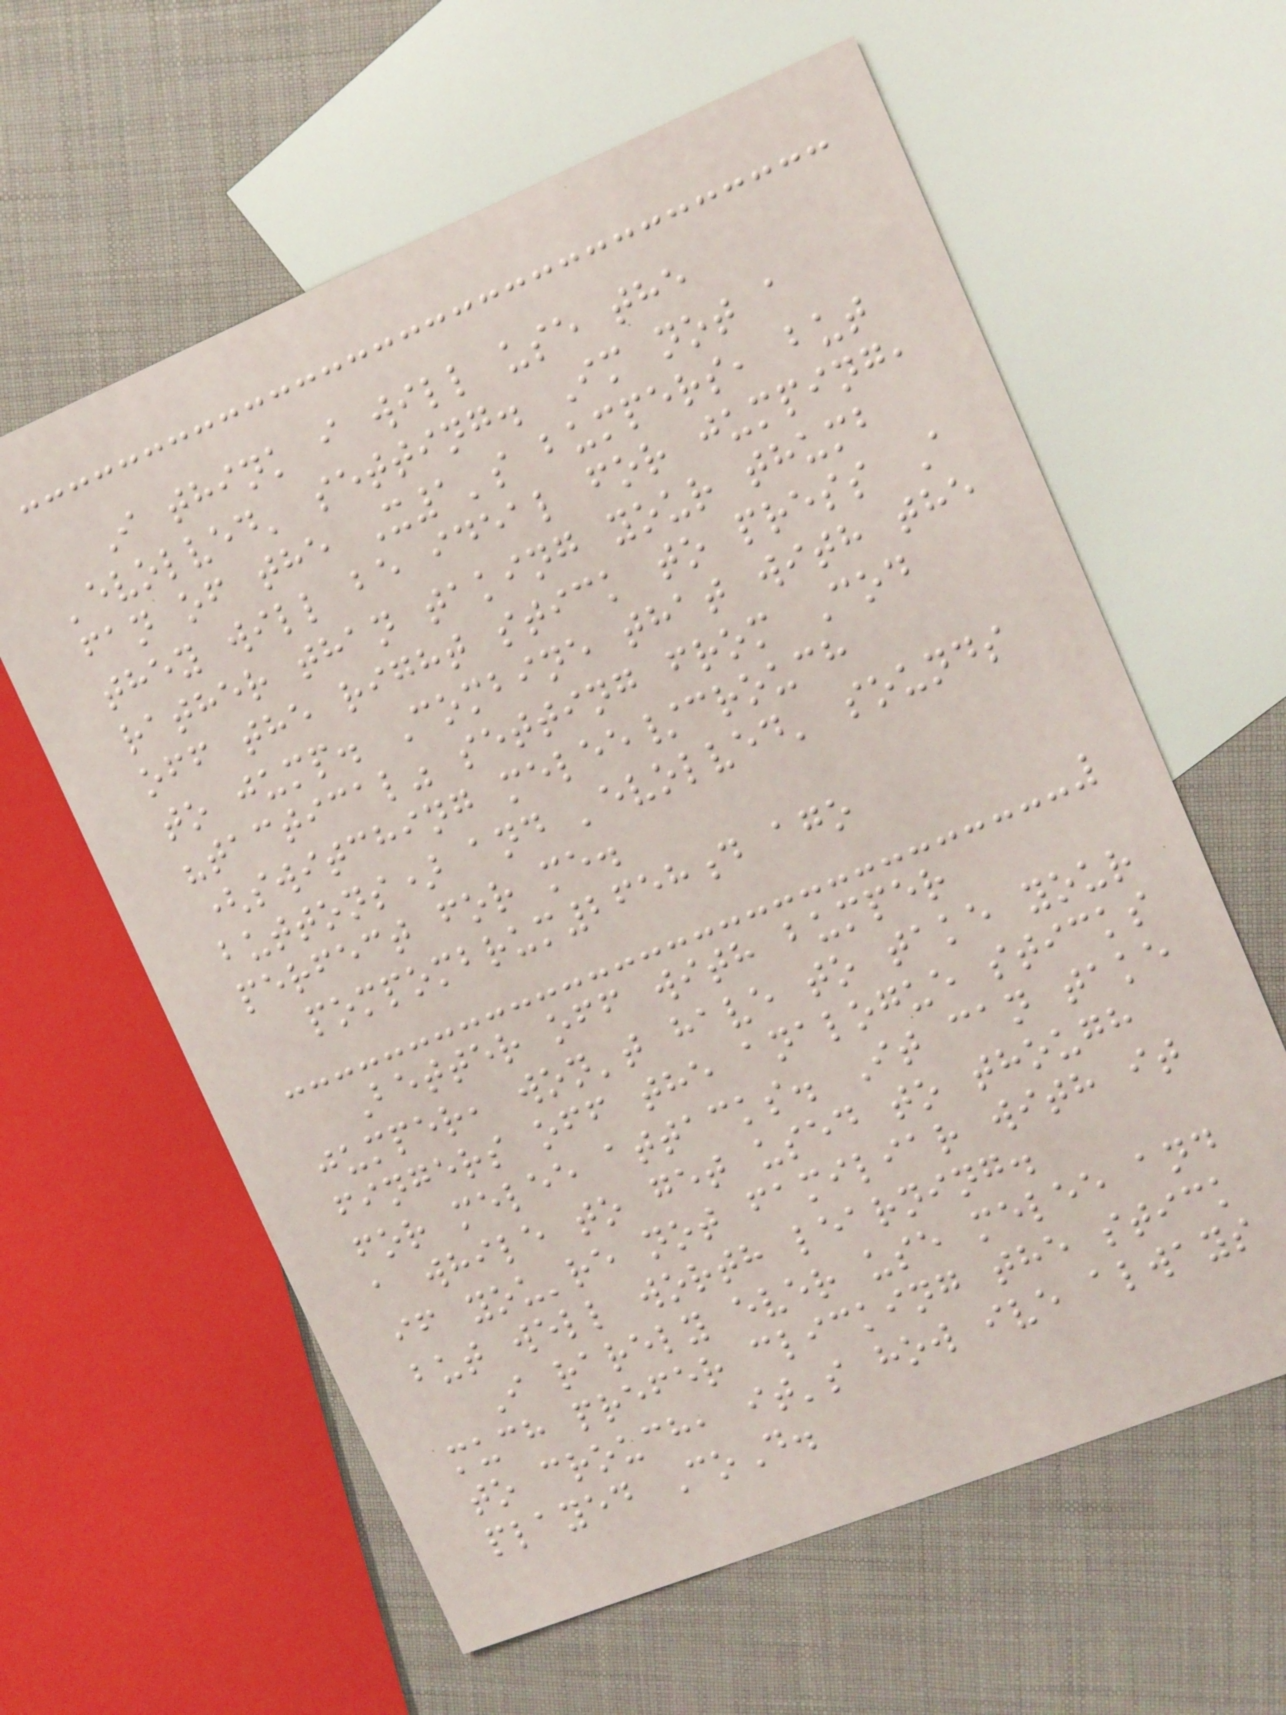I think i will use the
'evolved' setting. Im not a
fan of the X1's bumpers, but
they will be ideal for jumping,
rather than taking your thumb
off the right stick to press A
to jump. Combine that with the
"tactical" setting from Cod
(switching melee/crouch
buttons) and 'evolved' sounds
perfect for me.
pompombrum2658d ago
Better off with bumper
jumper, won't have to take your
fingers off the analogue sticks
for melee attacks. It can take
a while to get used to though
if you're not familiar with it
but well worth learning.
I rarely ever use melee and
much prefer clicking the stick
to crouch, it's how ive always
played CoD.
